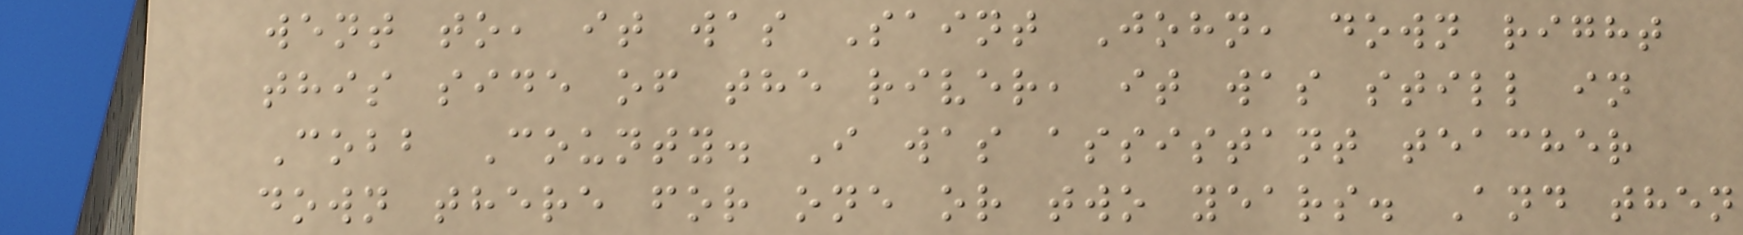went to, it was Saint John, down right
this side of the river, it was still in
Cobb County. I was assistant teacher
down there for one or two years. And then
